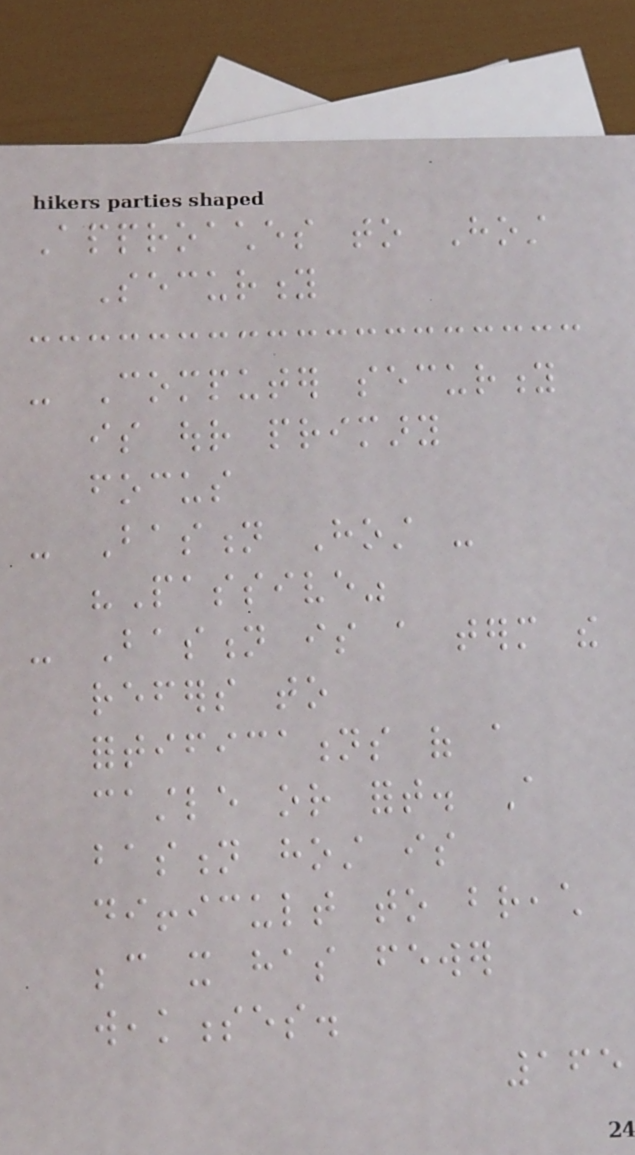Approaches to Host
Security
- Computer security
is our primary
focus
- Bastion Host -
"Passive"
- Bastion is a term the
refers to
fortifications of a
castle or fort. A
bastion host is
difficult to breach
because it has fewer
weaknesses.
165
